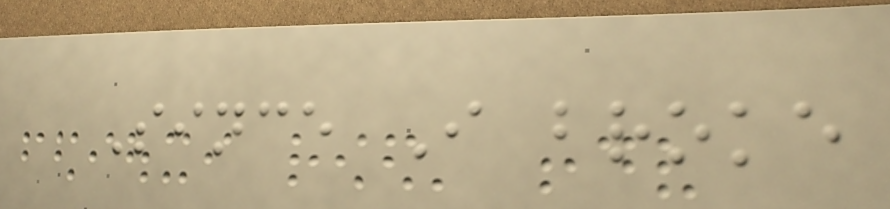Since I broke
